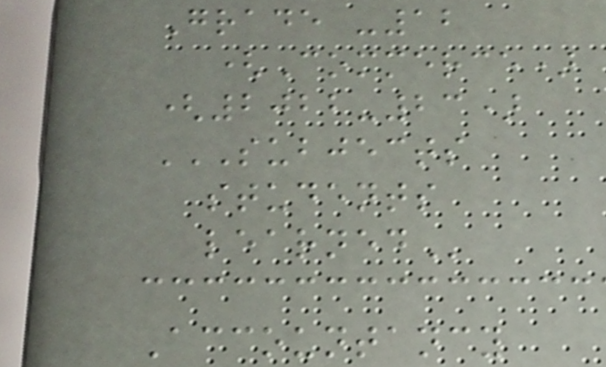Grade -12
(Commerce)
(2022-23)
SUBJECTS
STUDENTS
LEARNED
Accountancy
